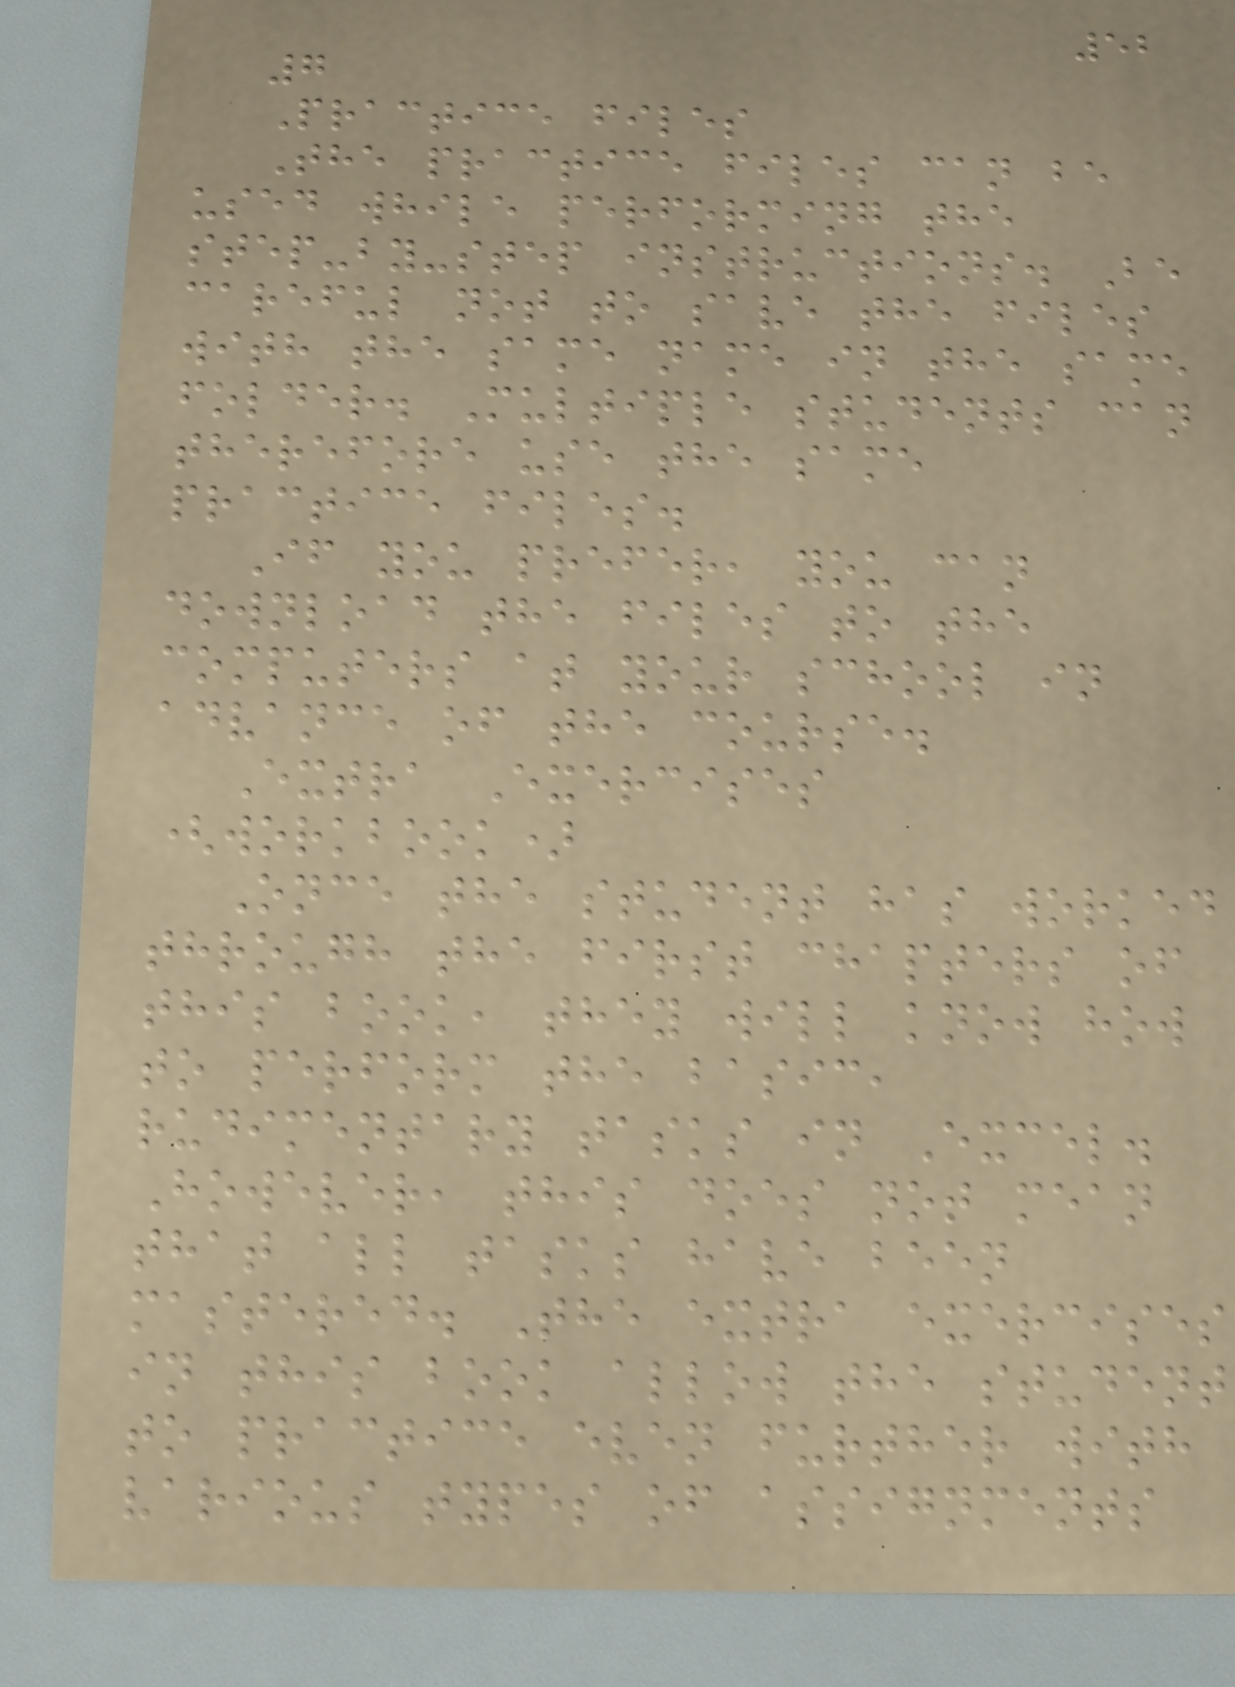52
7
Practice files
The practice files can be
used while performing the
step-by-step instructions. Be
careful not to save the files
with the same name in the same
folder. Multiple students can
therefore use the same
practice files.
If you prefer, you can
download the files to the
computers at your school in
advance of the course.
Extra Exercises
(workbook)
Once the student has worked
through the first chapters of
this book, they will know how
to perform the basic,
rudimentary tasks in Excel.
However, this does not mean
that all tasks have been
mastered. The extra exercises
in this book allow the student
to practice even further with
various types of assignments
